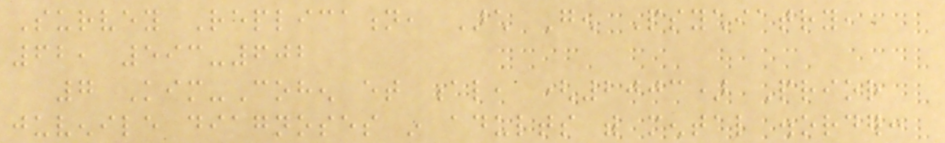Survey Replication, Arch Gen Psychiatry,
62, 593-602
7 Kim-Cohen et al, (2003) Prior
juvenile diagnoses in adults with mental disorder:
